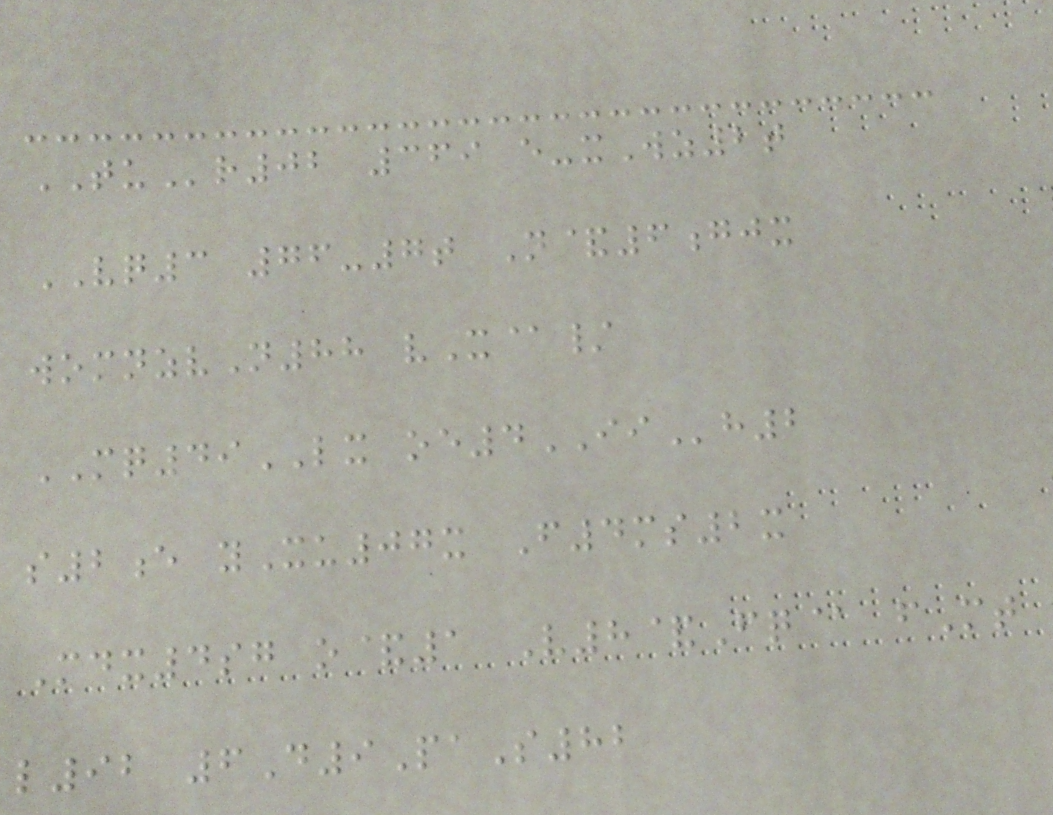TUr02 369 e-xWz2t
VQ3 76-7t N&6gjx
womnzvN88 vX@/
MQ49LX oe4IIh2
s2e yXu07x F4ms2x
Mdx4sg o&1 V8&Fq@ fMt
l92 6D9PaS82
